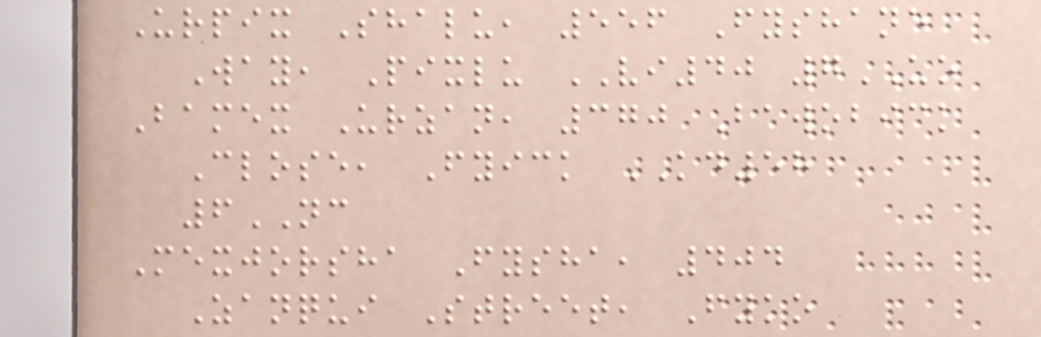Urpix Shalu, 556 Fyshane
Way, Pixlu VI40 7UO
Bamex Urzan, 370 Bawobick
Close, Fyick KD58
6NC
Mexjorsha Fysha, 404
Zanqui Street, Fyko
